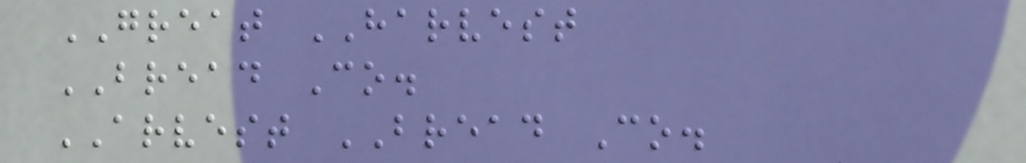GREAT HARVEST
BREAD Co.
ARVEST BREAD Co.
